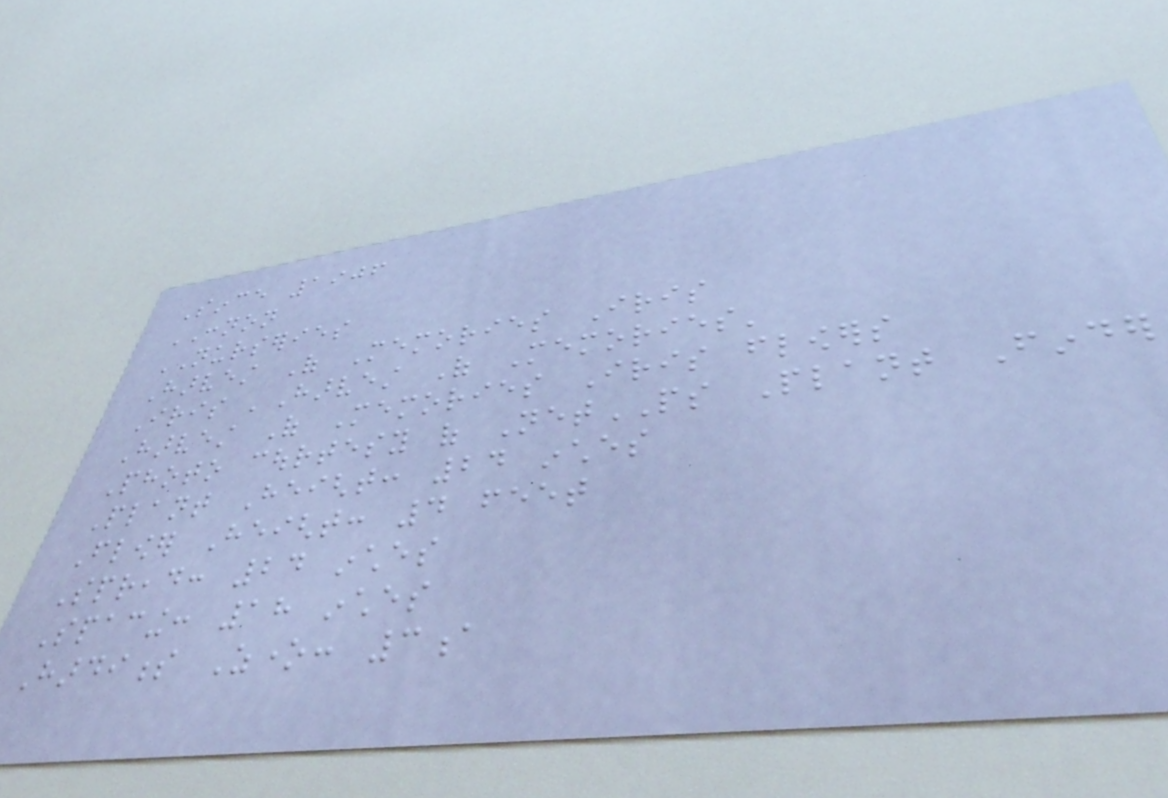Since 1906
CONNON
NURSERIES
Harvest Of Memories Iris
Iris 'Harvest Of Memories'
Harvest Of Memories Iris flowers
Photo courtesy of NetPS Plant Finder
Plant Height: 24 inches
Flower Height: 4 feet
Spread: 24 inches
Spacing: 18 inches
Hardiness Zone: 3a
